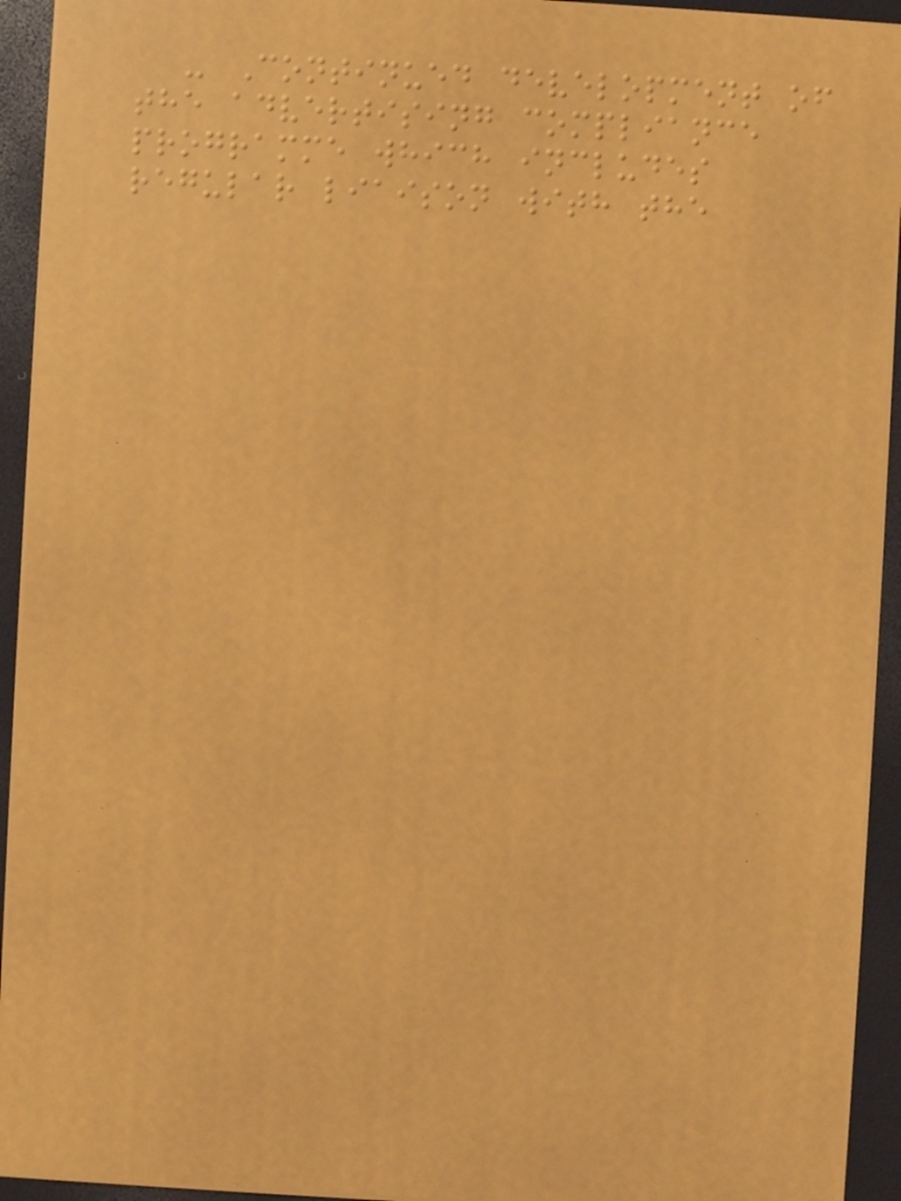- Continued development of
the advertising compliance
programme which includes
regular liaison with the
